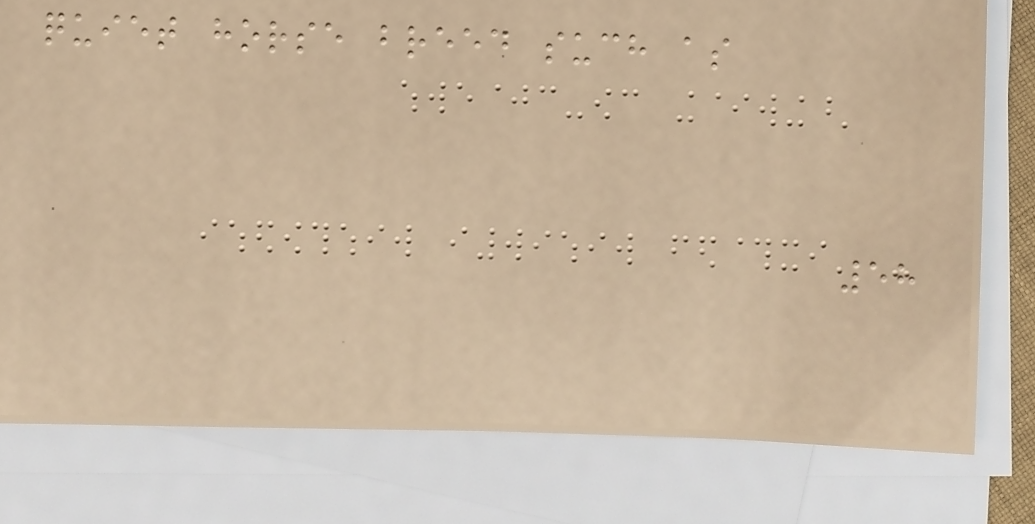quiet horse breed such as
58
